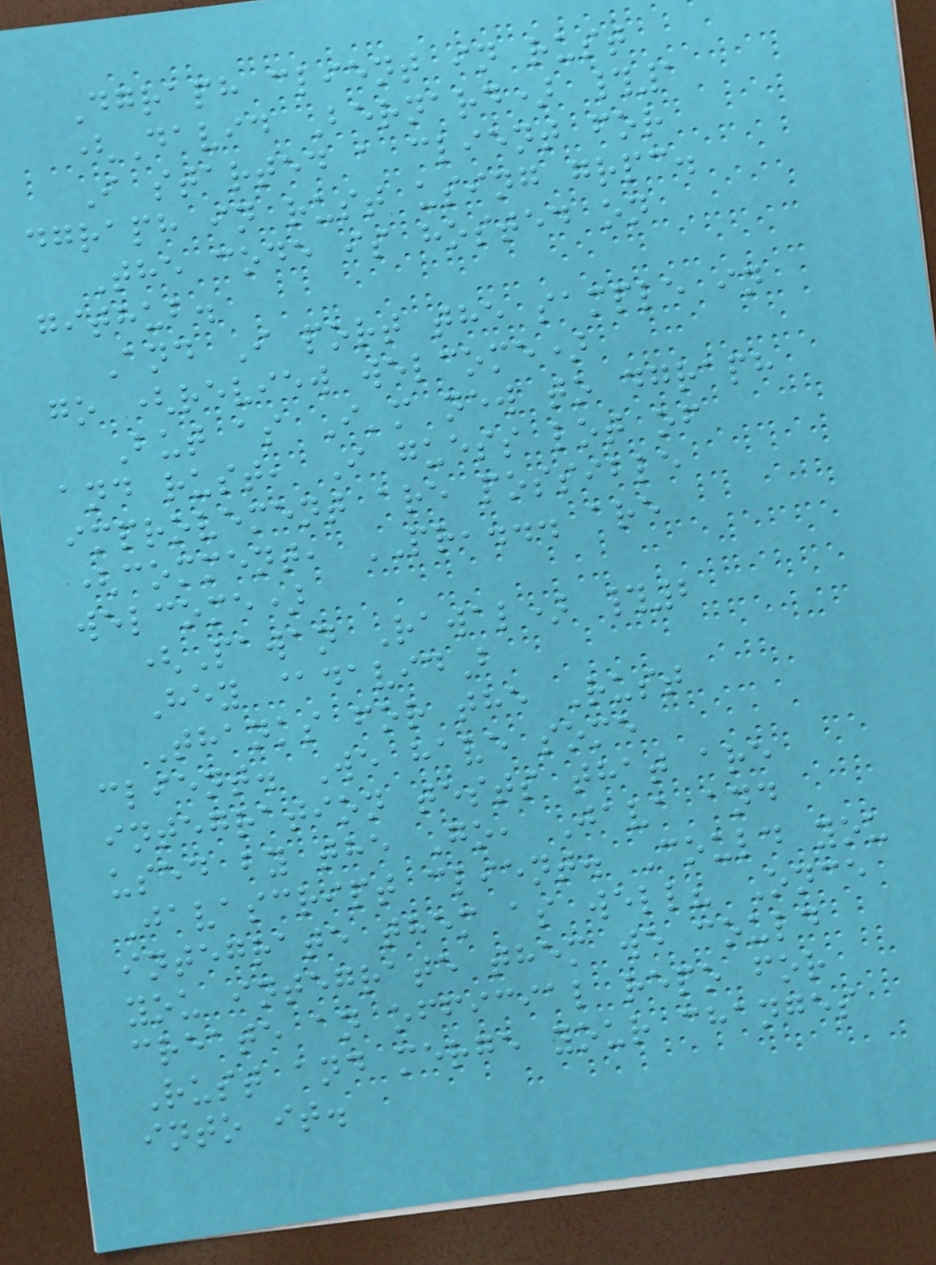Dgraph client in rust
(David Bernard) #1
I started a client for
dgraph in rust using grpc.
The code is hosted on
github.
And I port the sample in
go (review welcome)
But as I'm new to dgraph
and rust, I guess lot of
improvement are possible
(comment, PR,... are
welcome)
(Pawan Rawal) #2
Hey @davidB
Thanks for the Rust
client. We have some
integration tests that are
used by the Go, Java and
Javascript client. Could you
integrate them as well? Once
you integrate them we could
create an official repo for
Rust and merge your changes
into it.
